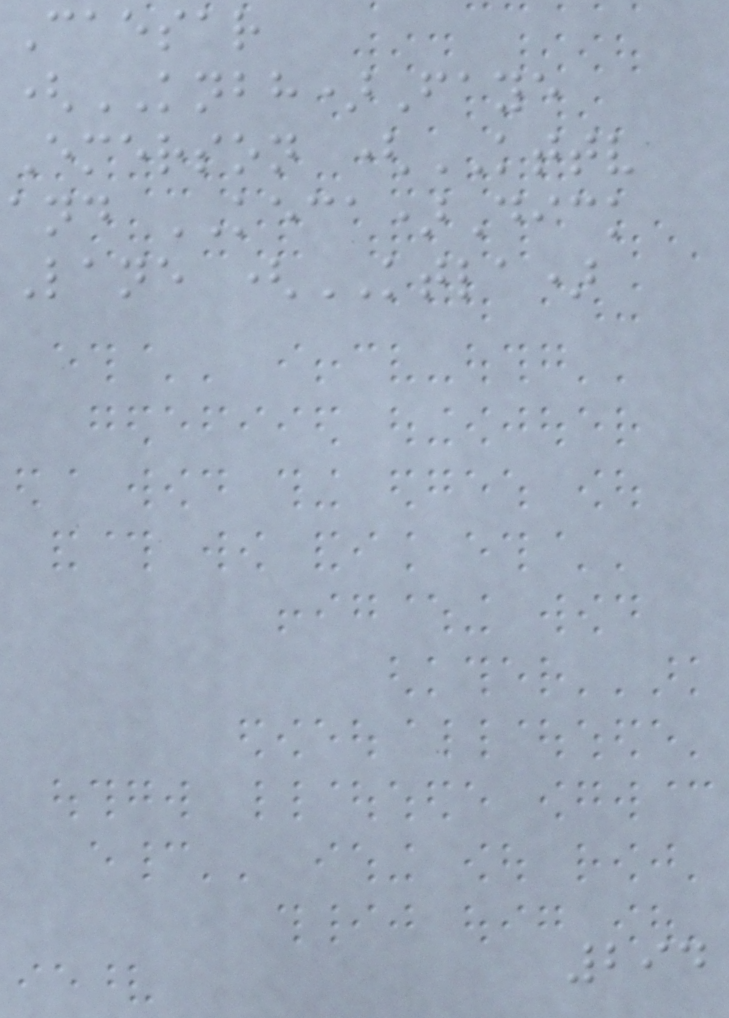Caesar
(KNBH)Faye
Emerson (KTTV
and KECA)Dick
Lane (KTLA)
294
